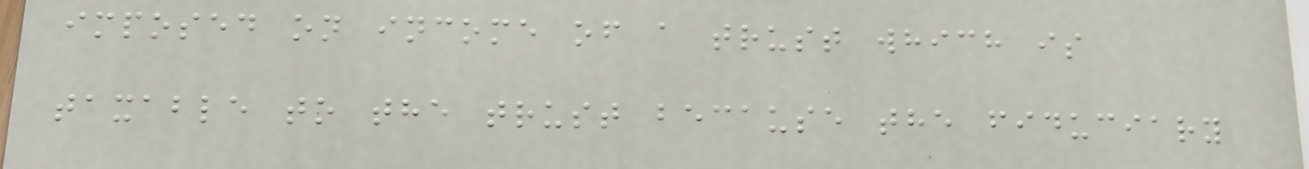imposed on income of a trust which is
taxable to the trust because the fiduciary
